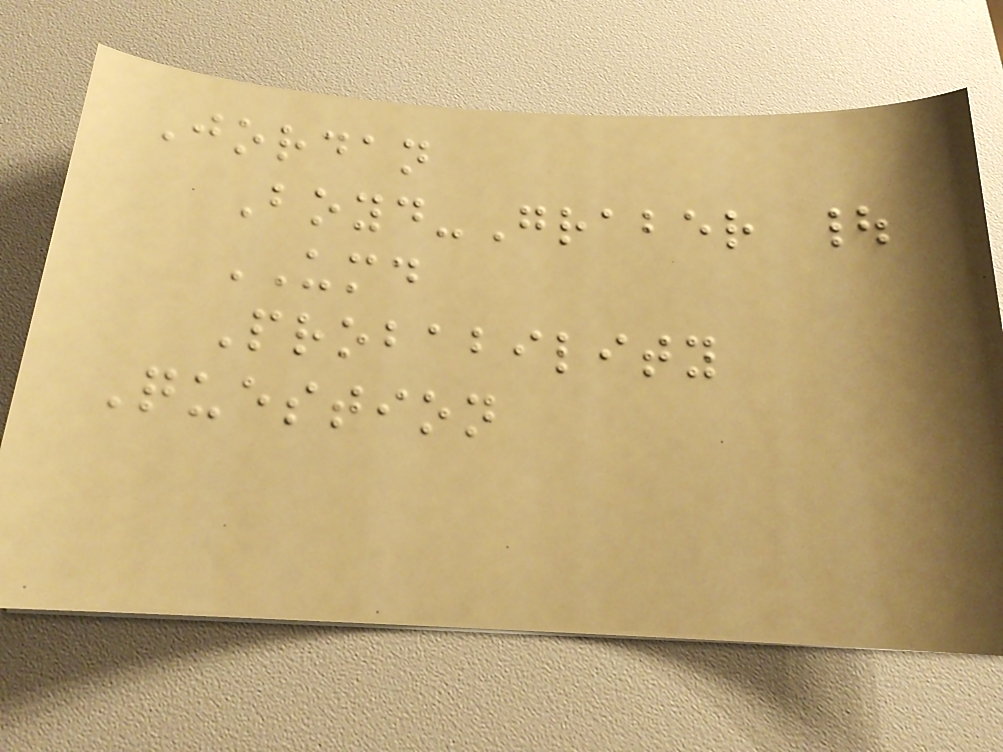Jordan
Boyd-Graber |
UMD
Probability
Question
